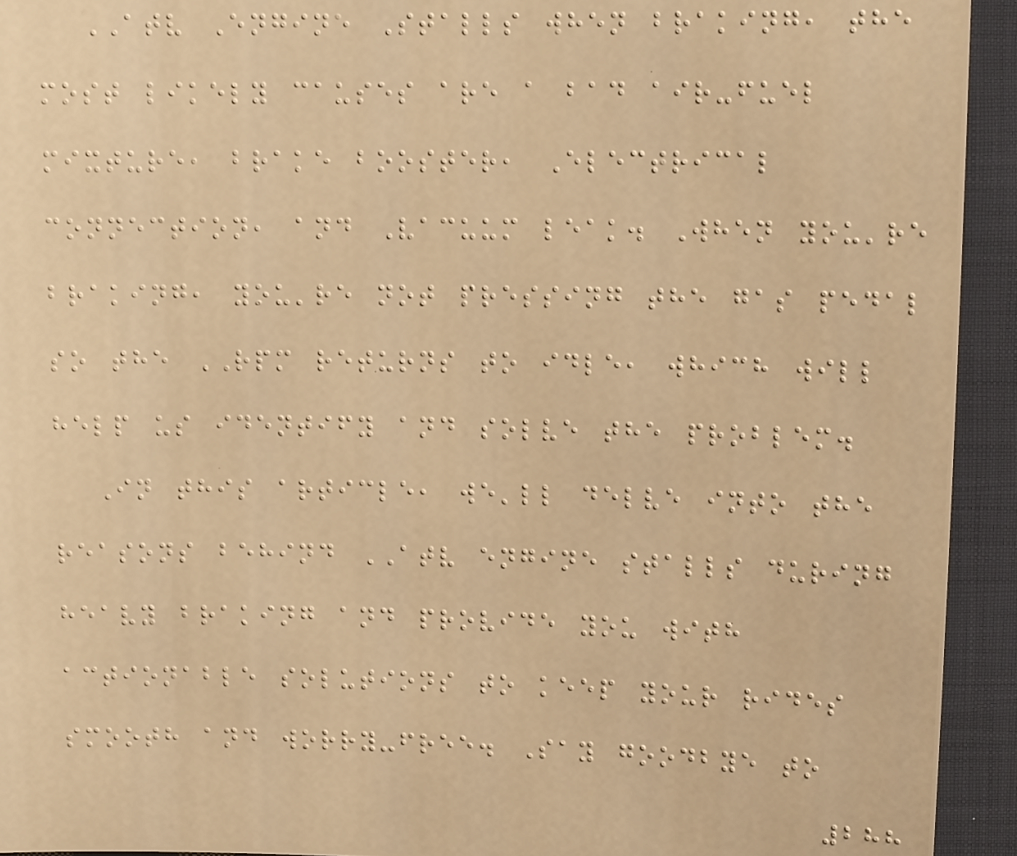ATV Engine Stalls when braking, the
most likely causes are a bad air-fuel
mixture, brake booster, Electrical
connection, and Vacuum leak. When you're
braking, you're not pressing the gas pedal
so the RPM returns to idle, which will
help us identify and solve the problem.
In this article, we'll delve into the
reasons behind ATV engine stalls during
heavy braking and provide you with
actionable solutions to keep your rides
smooth and worry-free. Say goodbye to
288
